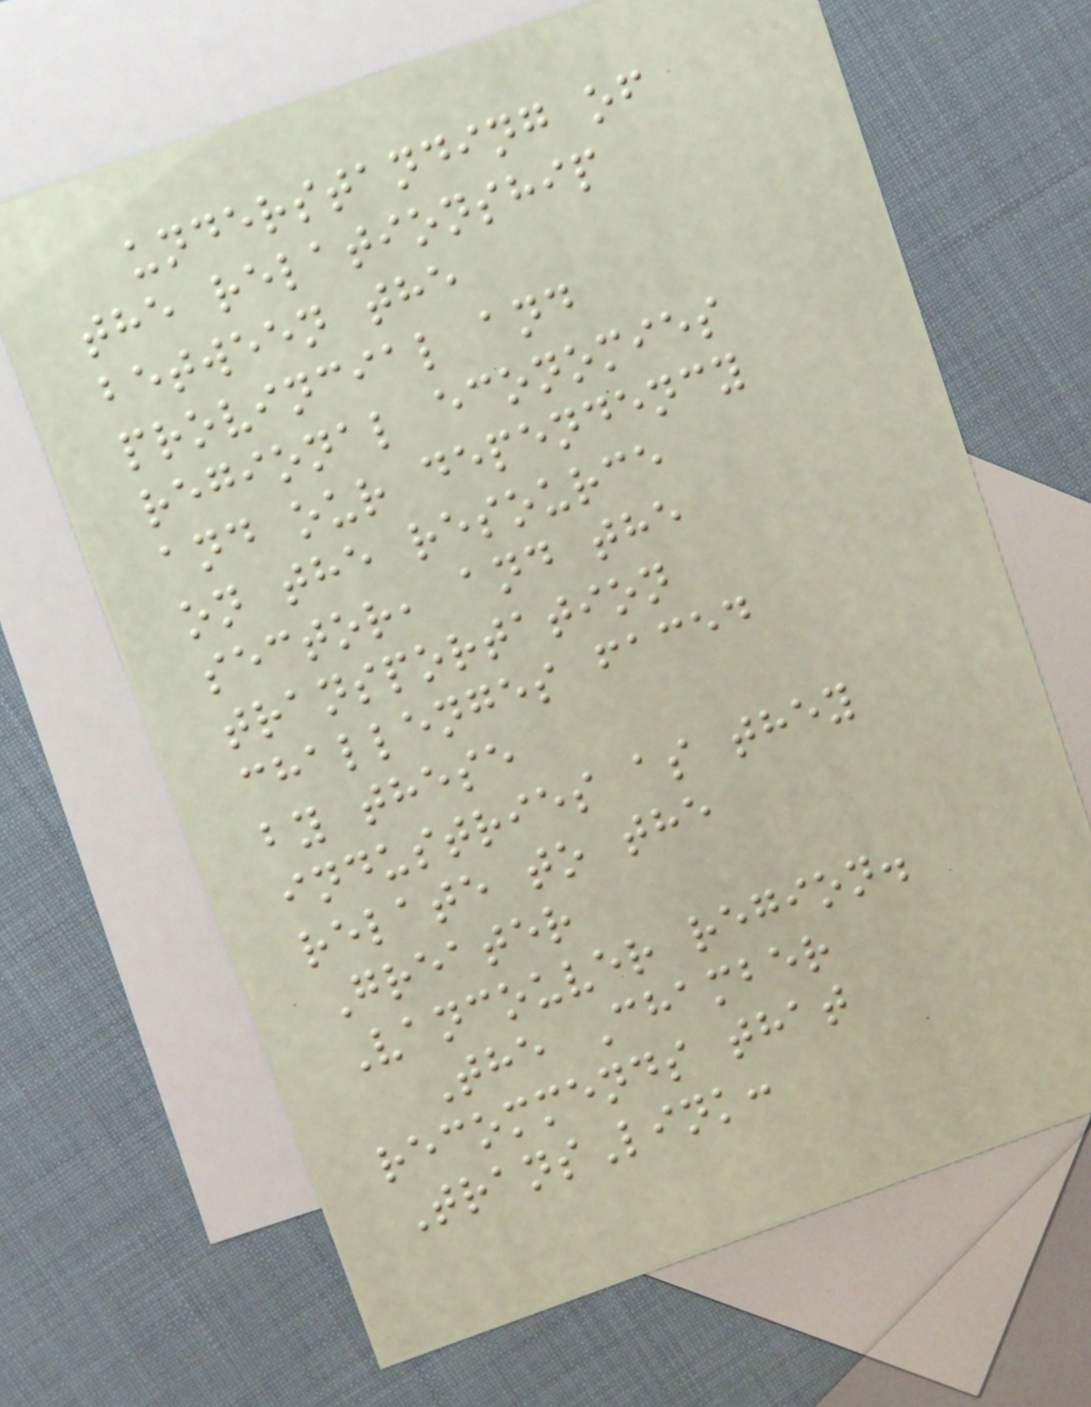understanding of
the relationship
between the
provincial and
regional economies
and our dependency
on the resource
sector, and the
transportation
challenges faced
by these
industries as they
relate to the
Greater
Vancouver region.
The Chamber
recommends that
TransLink:
